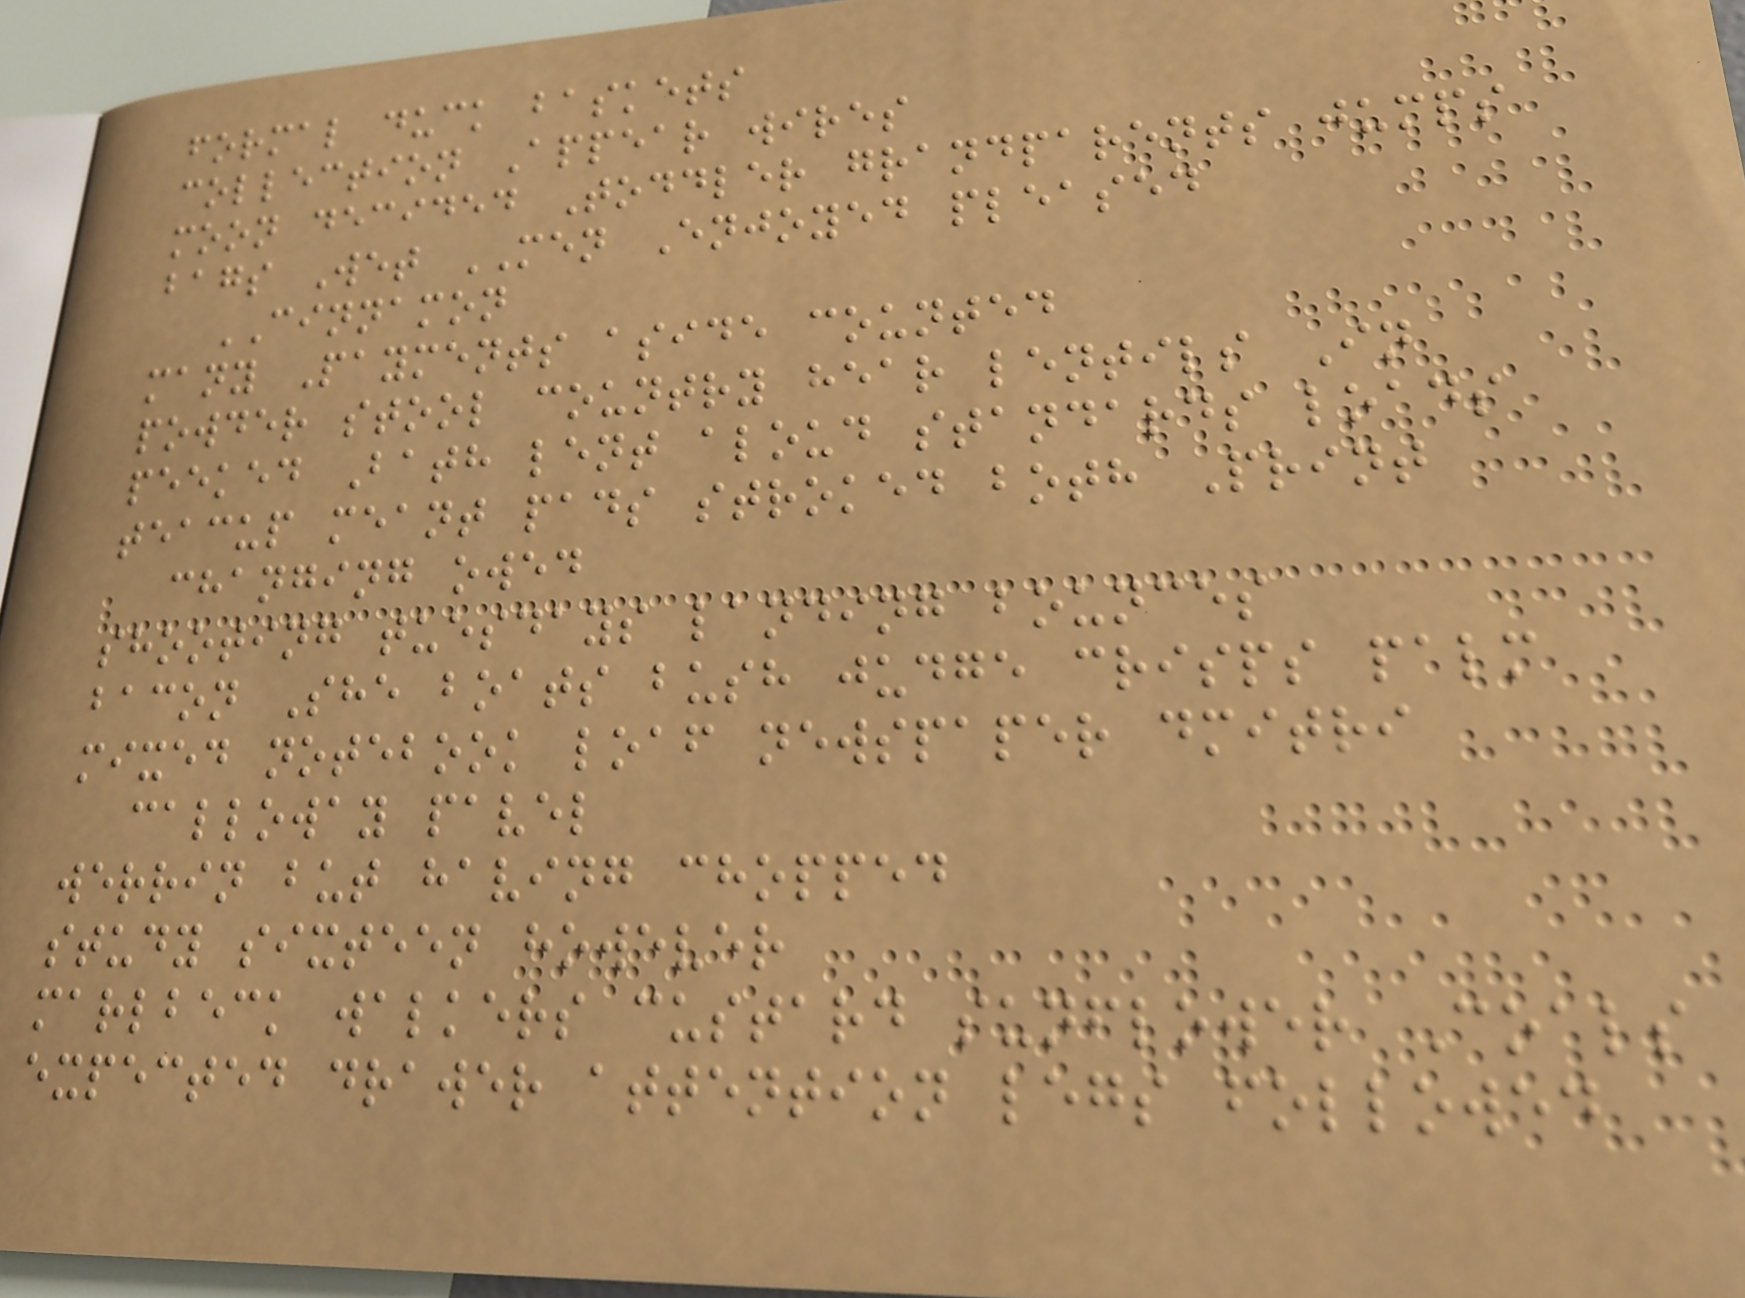formal duck baskets
collection Appear wires
moon decided Toddler grandparents jumps
bags Wet MEN Enjoyed pleased
CINNAMON
many Payments aside counted
powder stool country hear lentils In
peeked Bath lent aloud standards loads
teacup meant pads stroked both Print
changing owed
shooting tuesdays landing bounces
bacon She boats bush judge crisps palm
mixed notebook loaf newspaper dmitri
calloway pavel
werrin but having chopped
study sixteen however
marlbeck walkers custard sunflower Coals
expected drawer attention legs followed
